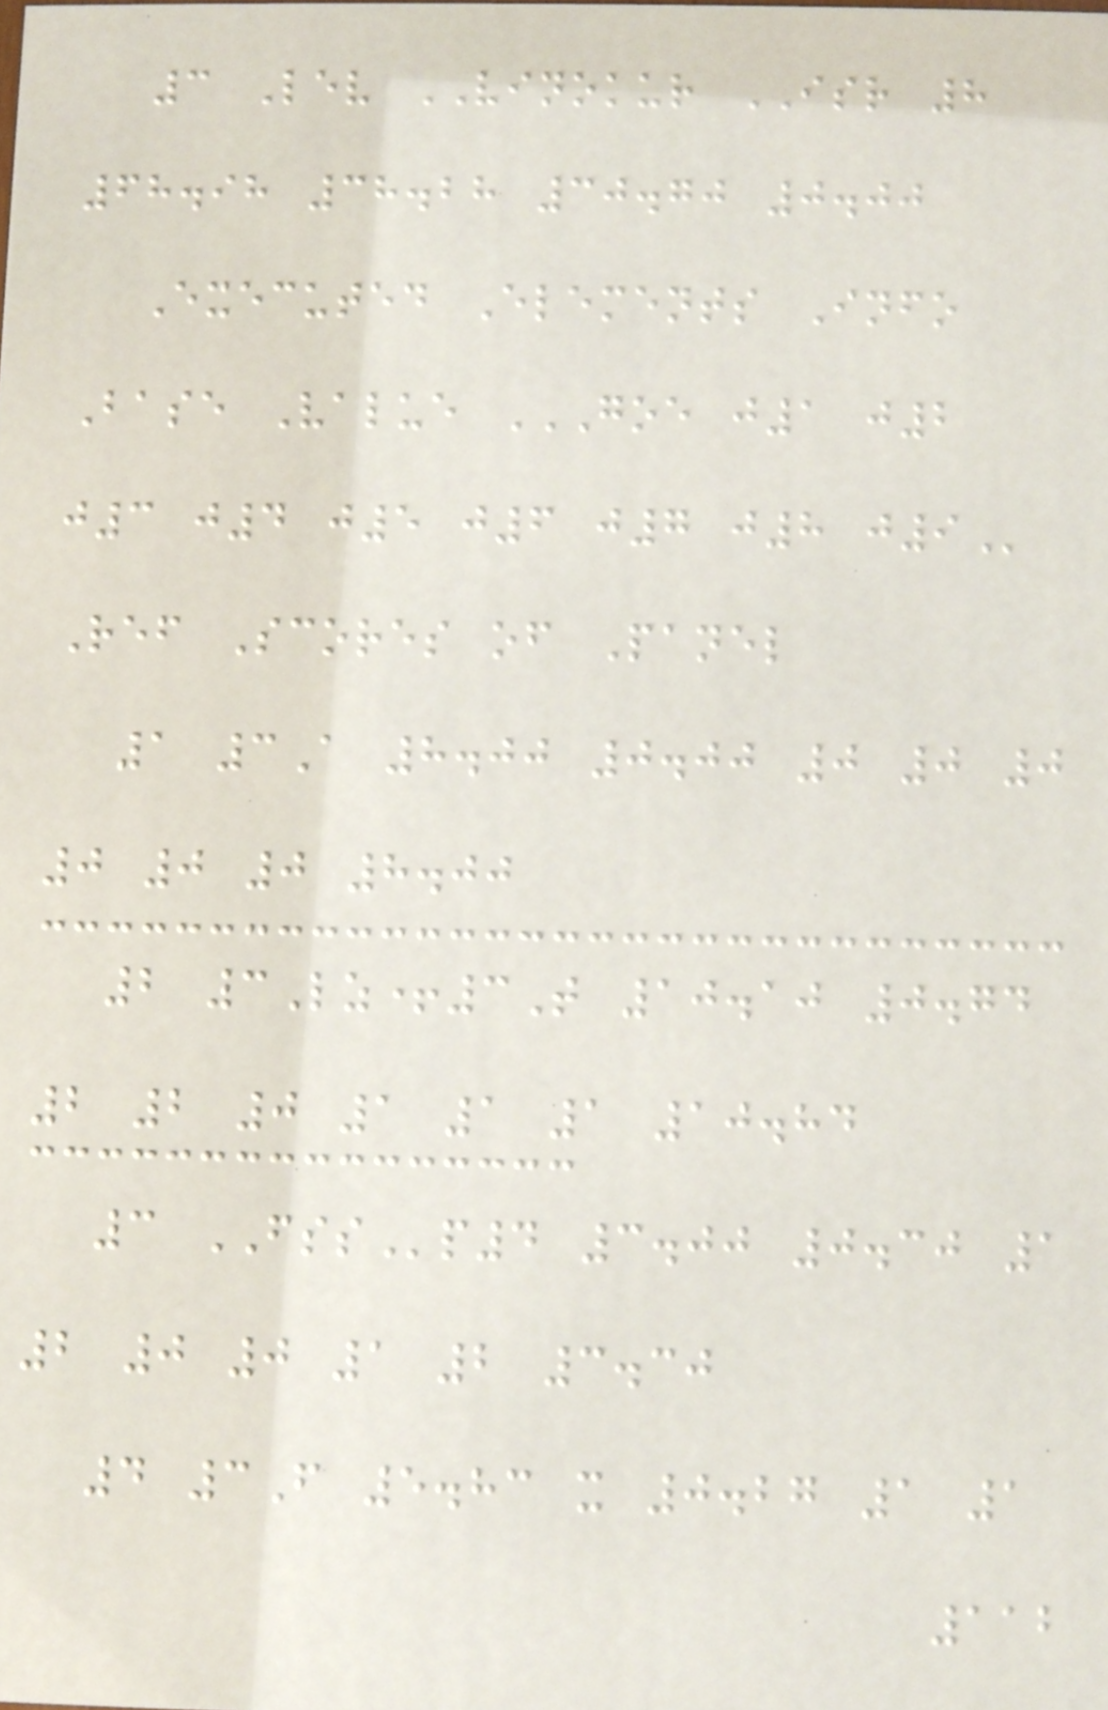3 Lev VINOKUR ISR 8
68.98 38.28 30.70 0.00
Executed Elements Info
Base Value GOE J1 J2
J3 J4 J5 J6 J7 J8 J9
Ref Scores of Panel
1 3A 8.00 0.00 0 0 0
0 0 0 8.00
2 3Lz+3T 10.10 0.74
2 2 0 1 1 1 10.84
3 FSSp4 3.00 0.30 1
2 0 0 1 2 3.30
4 3F 5.83 x 0.27 1 1
112
